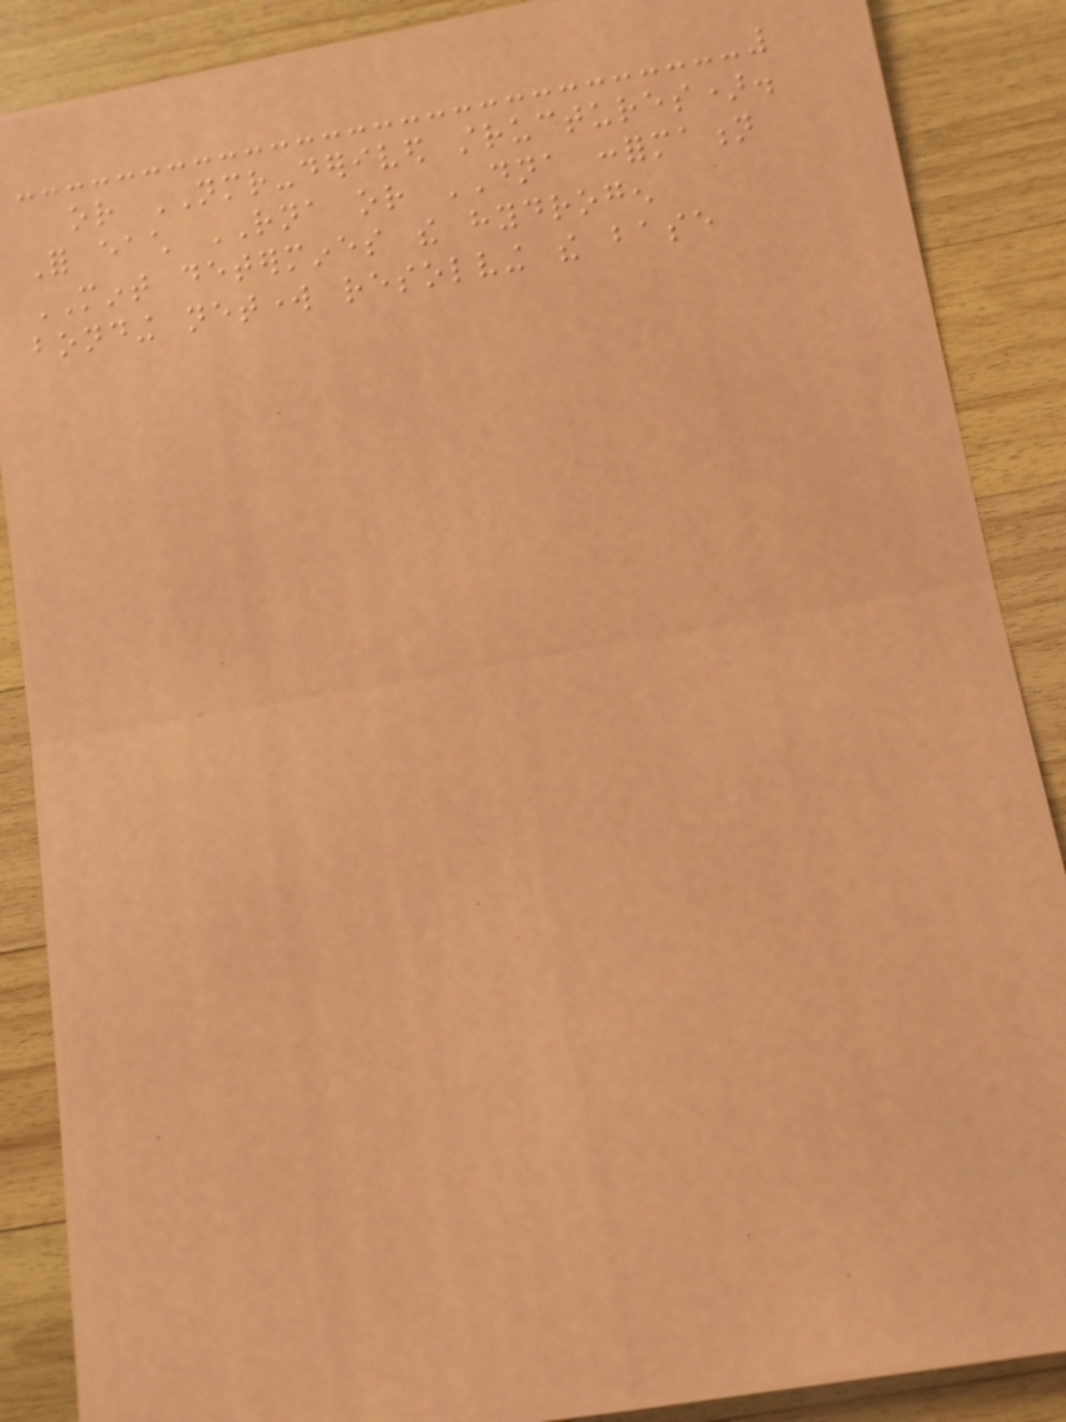or NMR-derived structures).
For each RNA or DNA conformation
MINT determines the hydrogen
bonding network resolving the base
